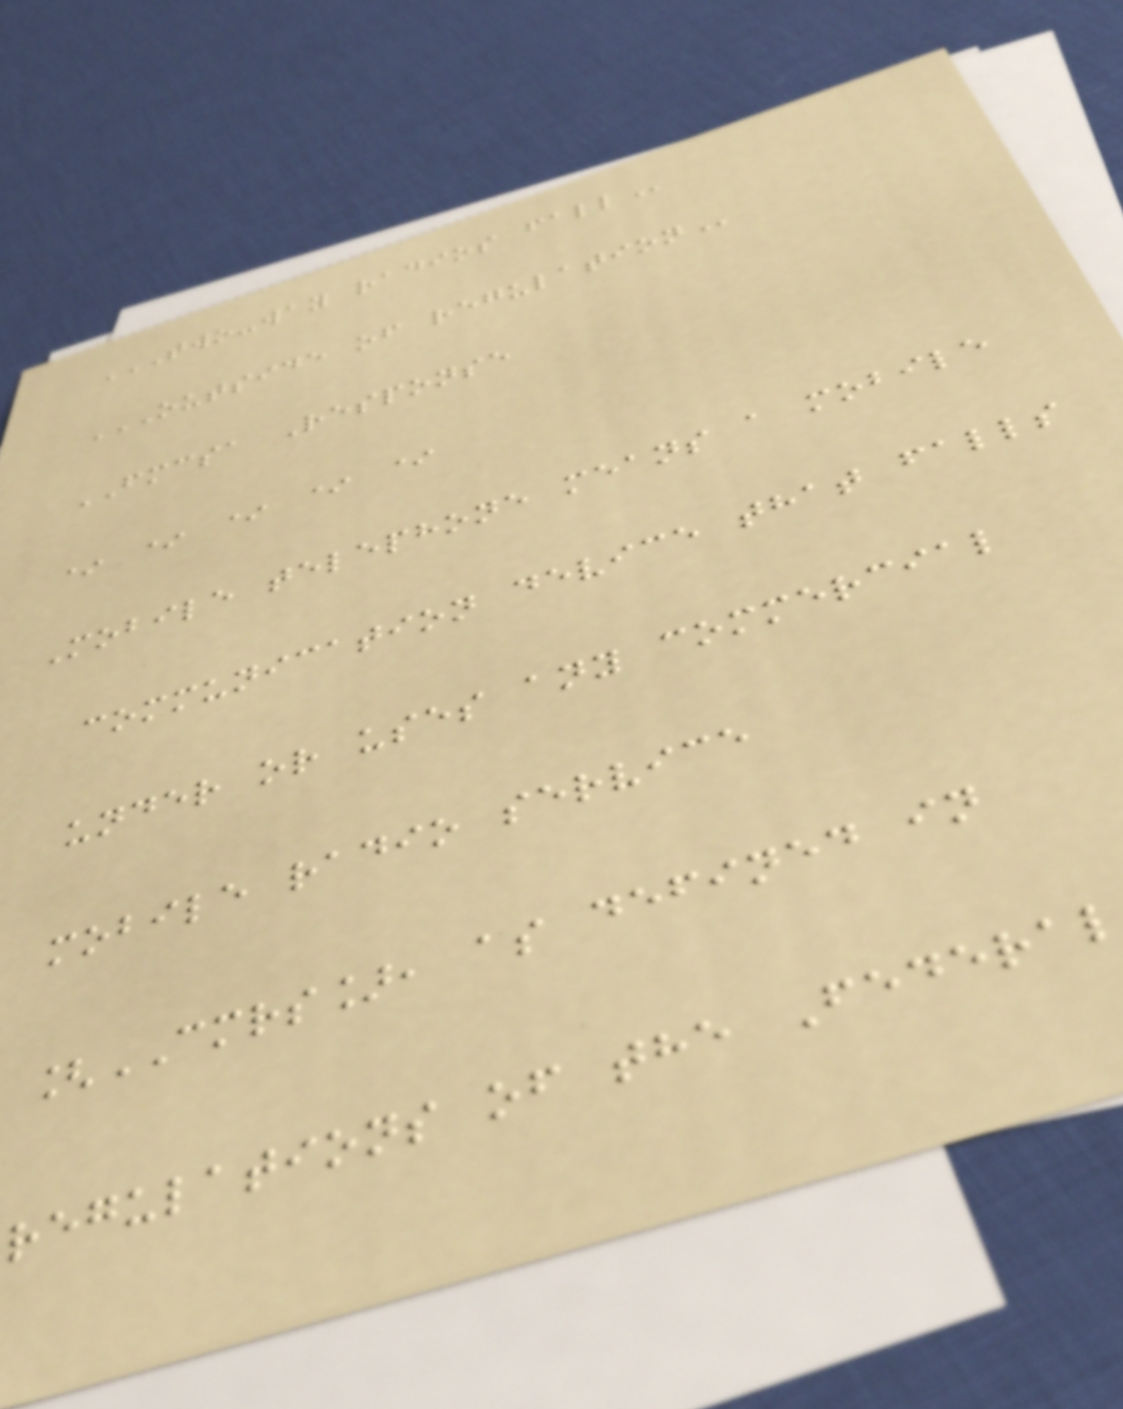TWO-WAY RADIOS FALL
OUTSIDE OF REGULATION
FMCSA Response
* * * * *
Mobile telephone means a mobile
communication device that falls
under or uses any commercial
mobile radio service
[CMRS], as defined in
regulations of the Federal
